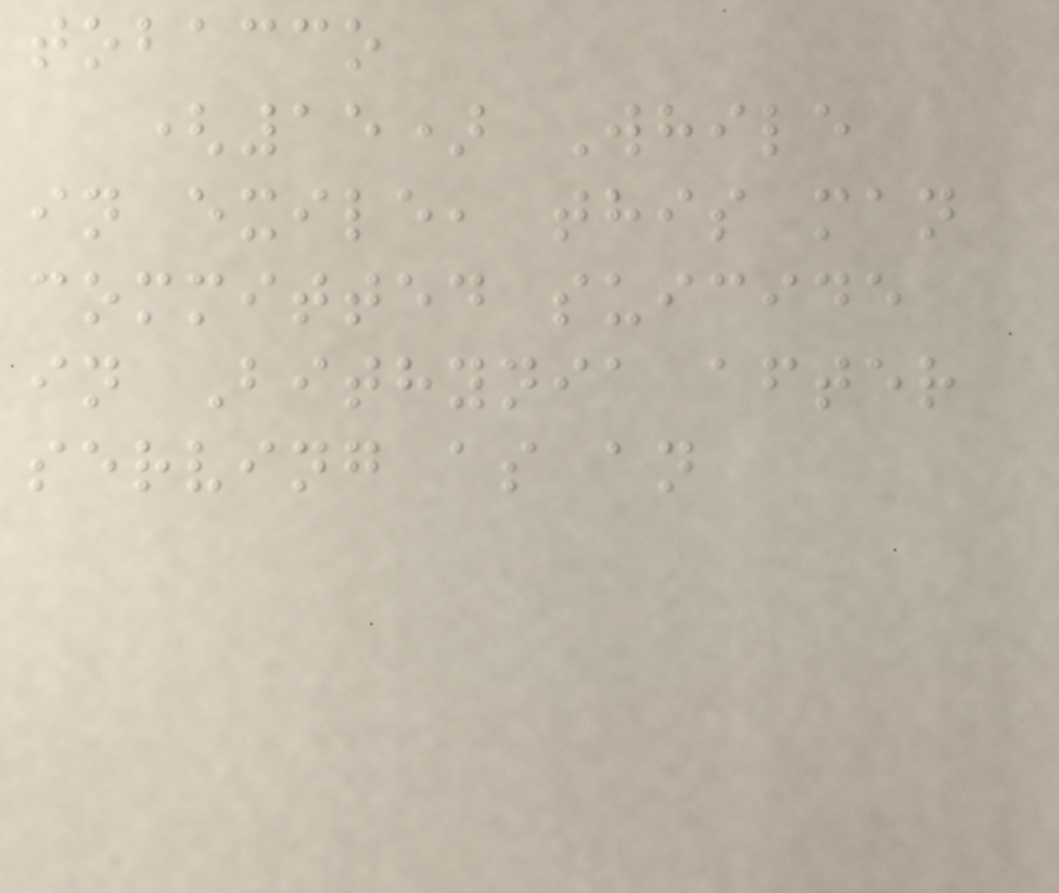tobacco
(15) While
in exile, this man
committed suicide
in Bithynia after
serving as an
